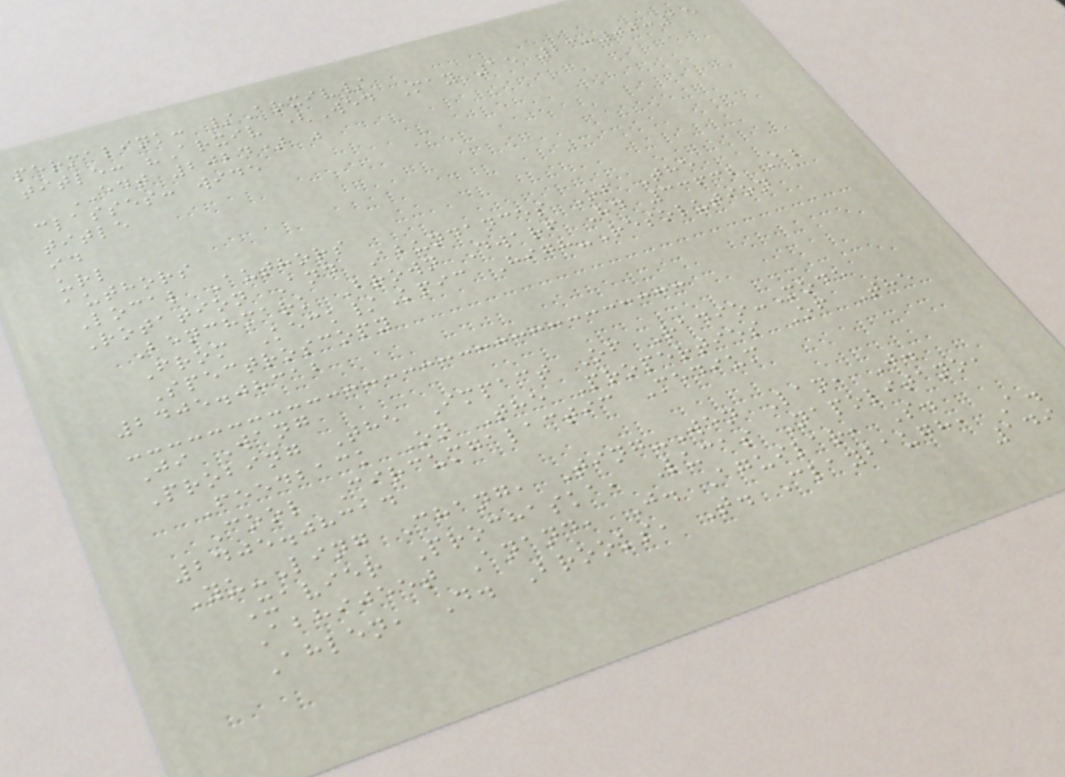permalink: /Arxiv/
title: "Arxiv (Wed May 15 23:00:15
EDT 2024) "
classes: wide
title
id
url
authors
Local Authors
Rotation And Abundances Of The
Benchmark Brown Dwarf Hd 33632 Ab
From Keck/Kpic High-Resolution
Spectroscopy
2405.08312
Ji Wang
Probing The Impact Of Radio-Mode
Feedback On The Properties Of The
Cool Circumgalactic Medium
2405.08314
Yu-Ling Chang, Ting-Wen Lan, J.
Xavier Prochaska, Lucas Napolitano,
Abhijeet Anand, J. Aguilar, S.
Ahlen, D. Brooks, T. Claybaugh, A.
149
